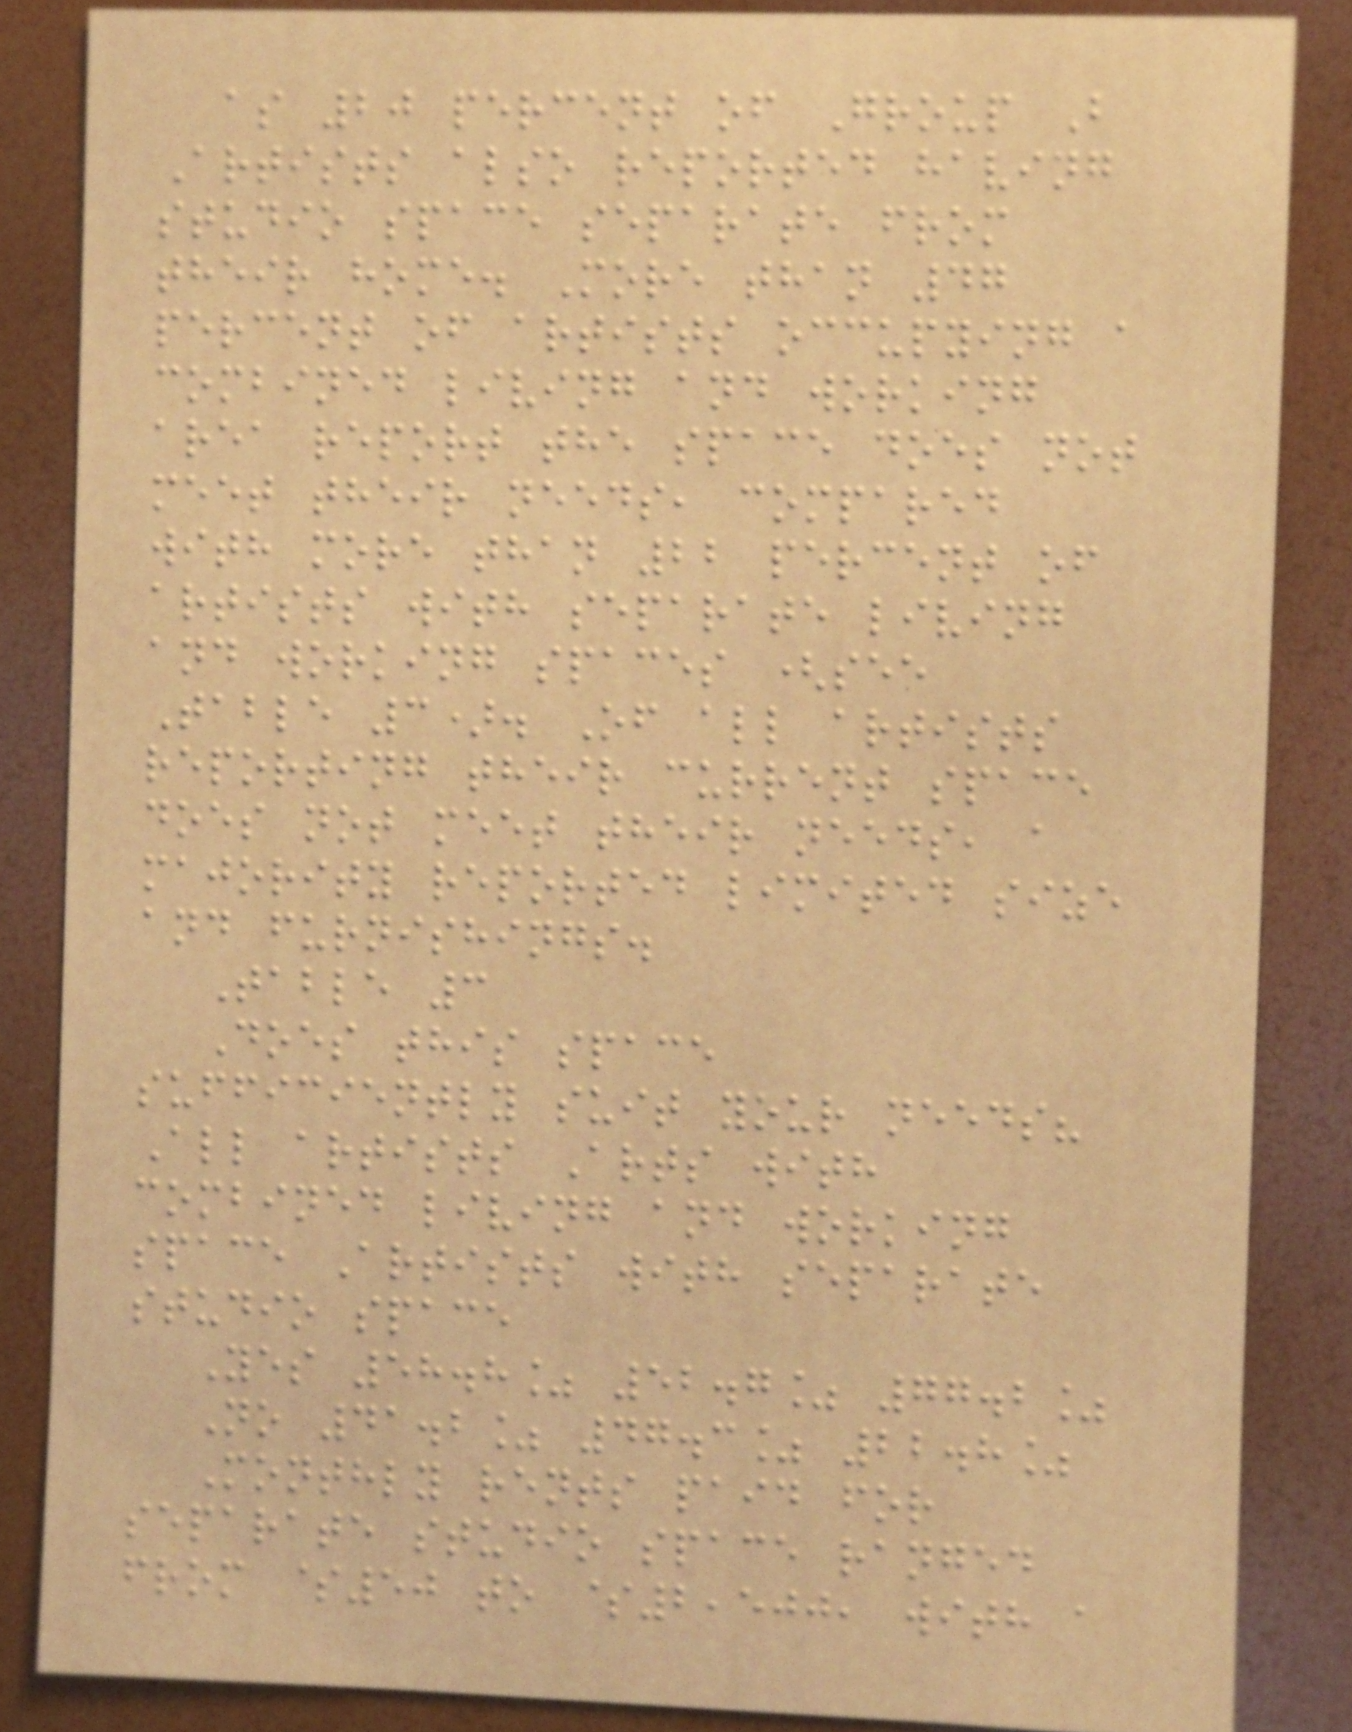as 20 percent of Group B
Artists also reported having
studio space separate from
their home. More than 47
percent of artists occupying a
combined living and working
area report the space does not
meet their needs, compared
with more than 22 percent of
artists with separate living
and working spaces (see
Table 3). Of all artists
reporting their current space
does not meet their needs, a
majority reported limited size
and furnishings.
Table 3
Does this space
sufficiently suit your needs?
All artists Arts with
combined living and working
space Artists with separate
studio space
Yes 58.8% 52.7% 77.2%
No 41.2% 47.3% 22.8%
Monthly rents paid for
separate studio space ranged
from $50 to $2,500, with a
